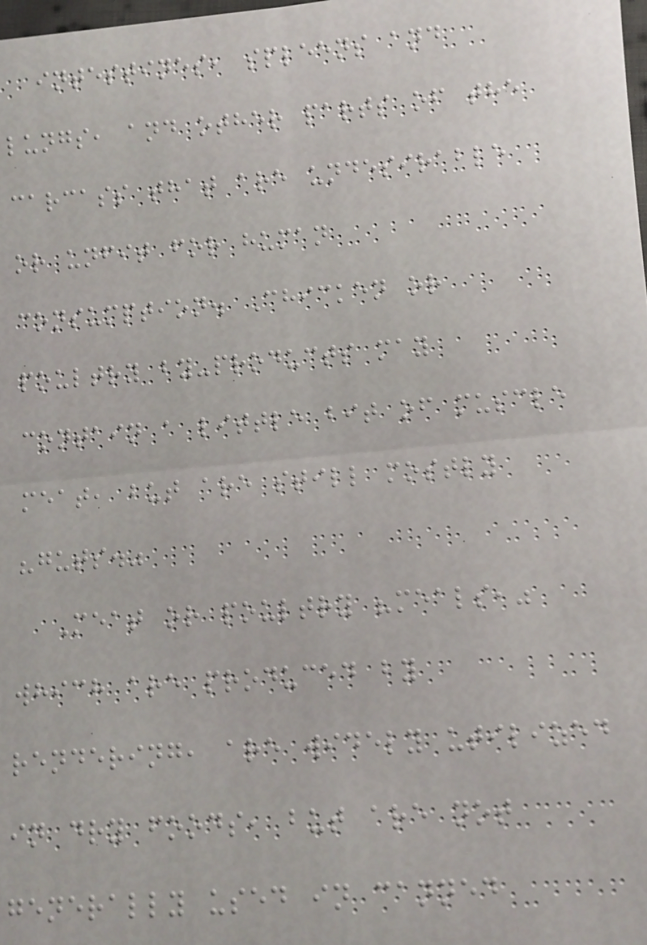intestines, spleens and
lungs, and other parts of the
carcass that are undesirable
or unfit for human
consumption. Chicken or
poultry by-products may
contain a little bit of muscle
meat, but are still mostly
"guts."
Meat or poultry "meals,"
which are produced by
rendering, are widely utilized
in dry foods, but are not
generally used in canned
